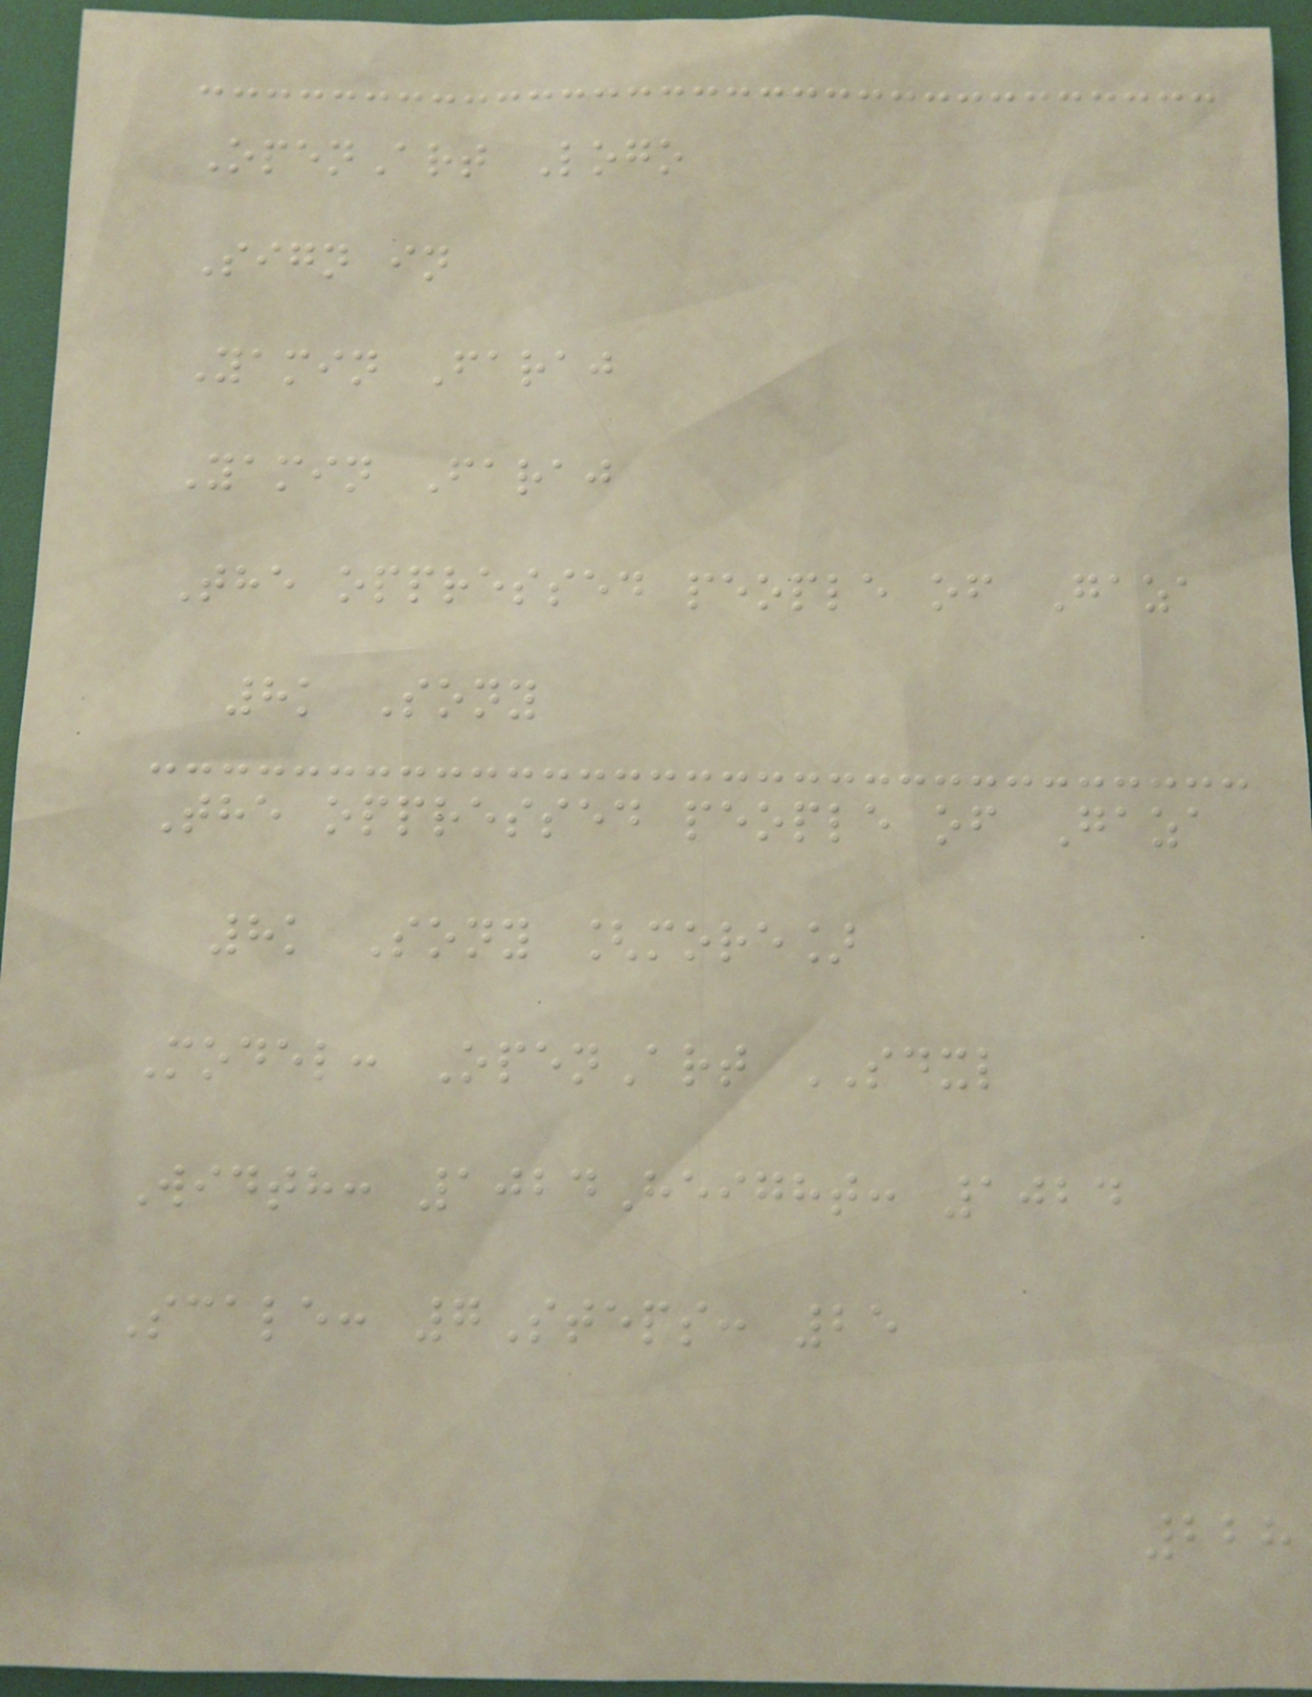OpenArt Logo
Sign in
Yamin Faraj
Yamin Faraj
The oppressed people of Gaza
8k Sony
The oppressed people of Gaza
8k Sony [more]
Model: OpenArt SDXL
Width: 1024Height: 1024
Scale: 7Steps: 25
228
